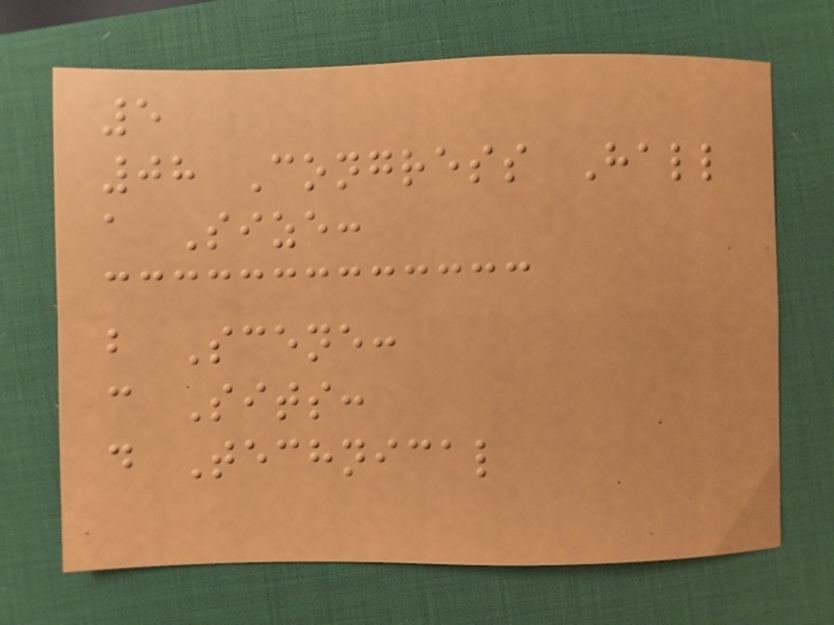5
08 Congress Hall
a Size:
b Scene:
c Sits:
d Technical
